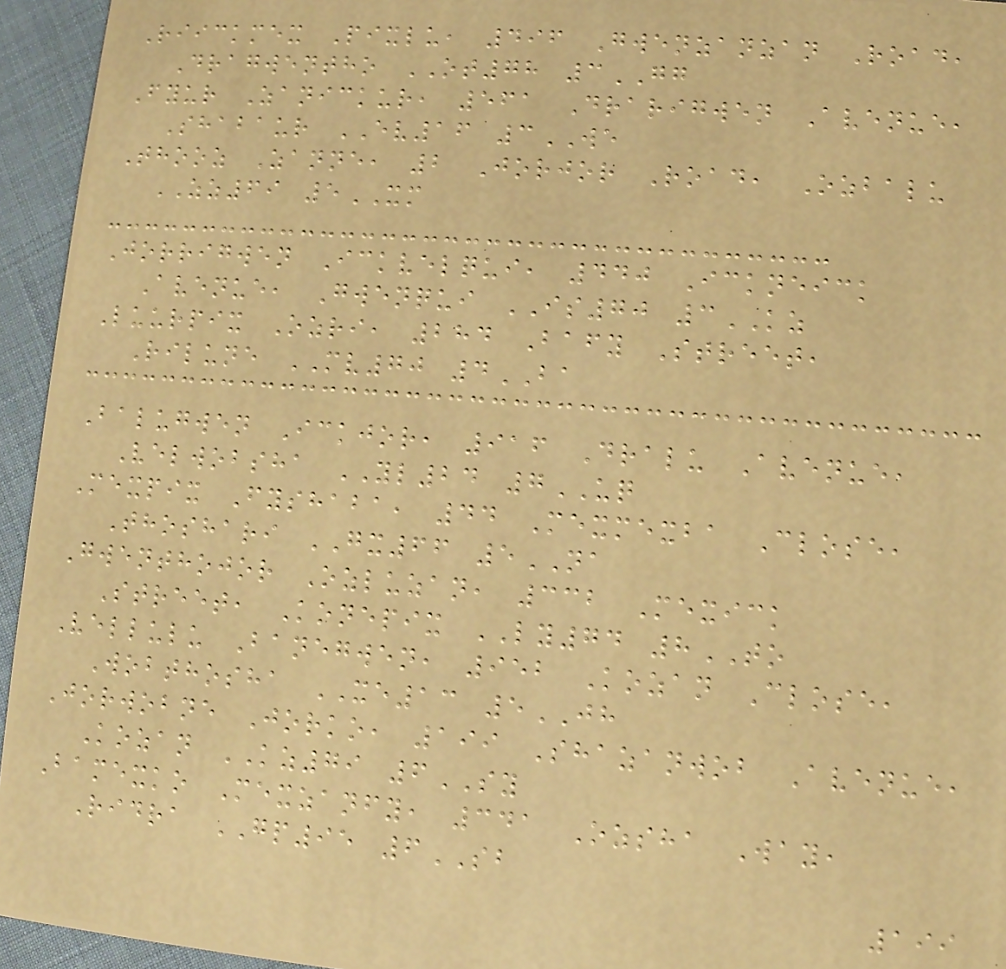Riickmex Pixlu, 496 Gwenzanzan Road,
Dragwentho OT78 3GG
Fyur Zanickur, 561 Drarigwen Avenue,
Shabaur EV16 3WE
Thooz Zanne, 2 Jorjor Road, Ozbalu
ZZ69 5XM
Jorrigwen Ickvelqui, 440 Ickneick
Avenue, Gwenqui IS70 3KZ
Luurpix Ozri, 284 Bafy Street,
Rilune MV70 4BA
Balugwen Ickjor, 916 Dralu Avenue,
Velwobsha YL24 7UQ
Mexpix Fyshaba, 44 Mexmexba Close,
Thoshari GX66 5NA
Gwenthojor Ozluzan, 332 Mexick
Street, Konepix LY74 8TO
Vellulu Banegwen, 952 Kozan Close,
Wobthosha XE13 5JH
Jorwobne Jorko, 199 Shazanwob Avenue,
Kozan KZ79 6SY
Bamexko Mexzanfy, 341 Ozsha Way,
Ridra GP95 6SB
199
